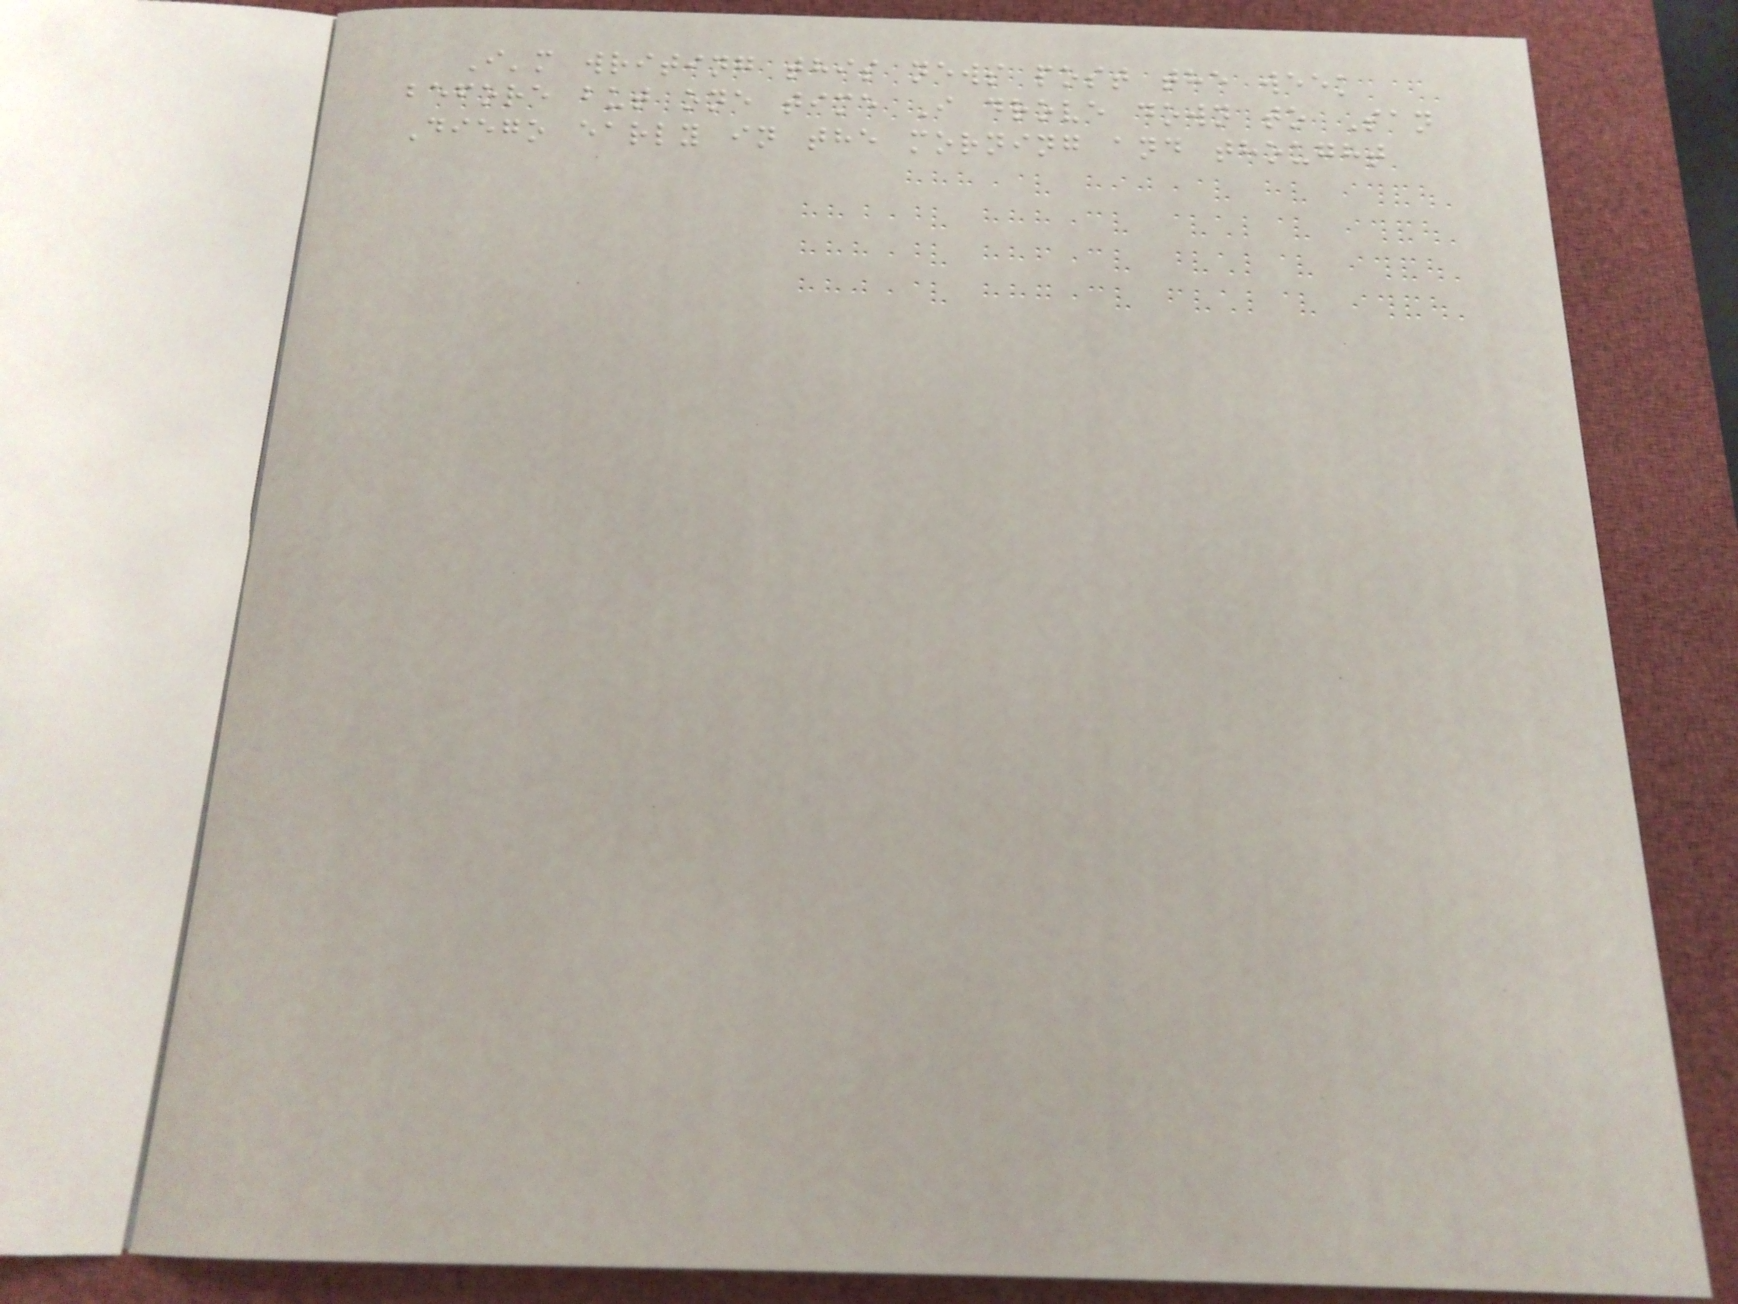I'm writing this news post the week
before but one time I drove down to San
Diego early in the morning and thought
